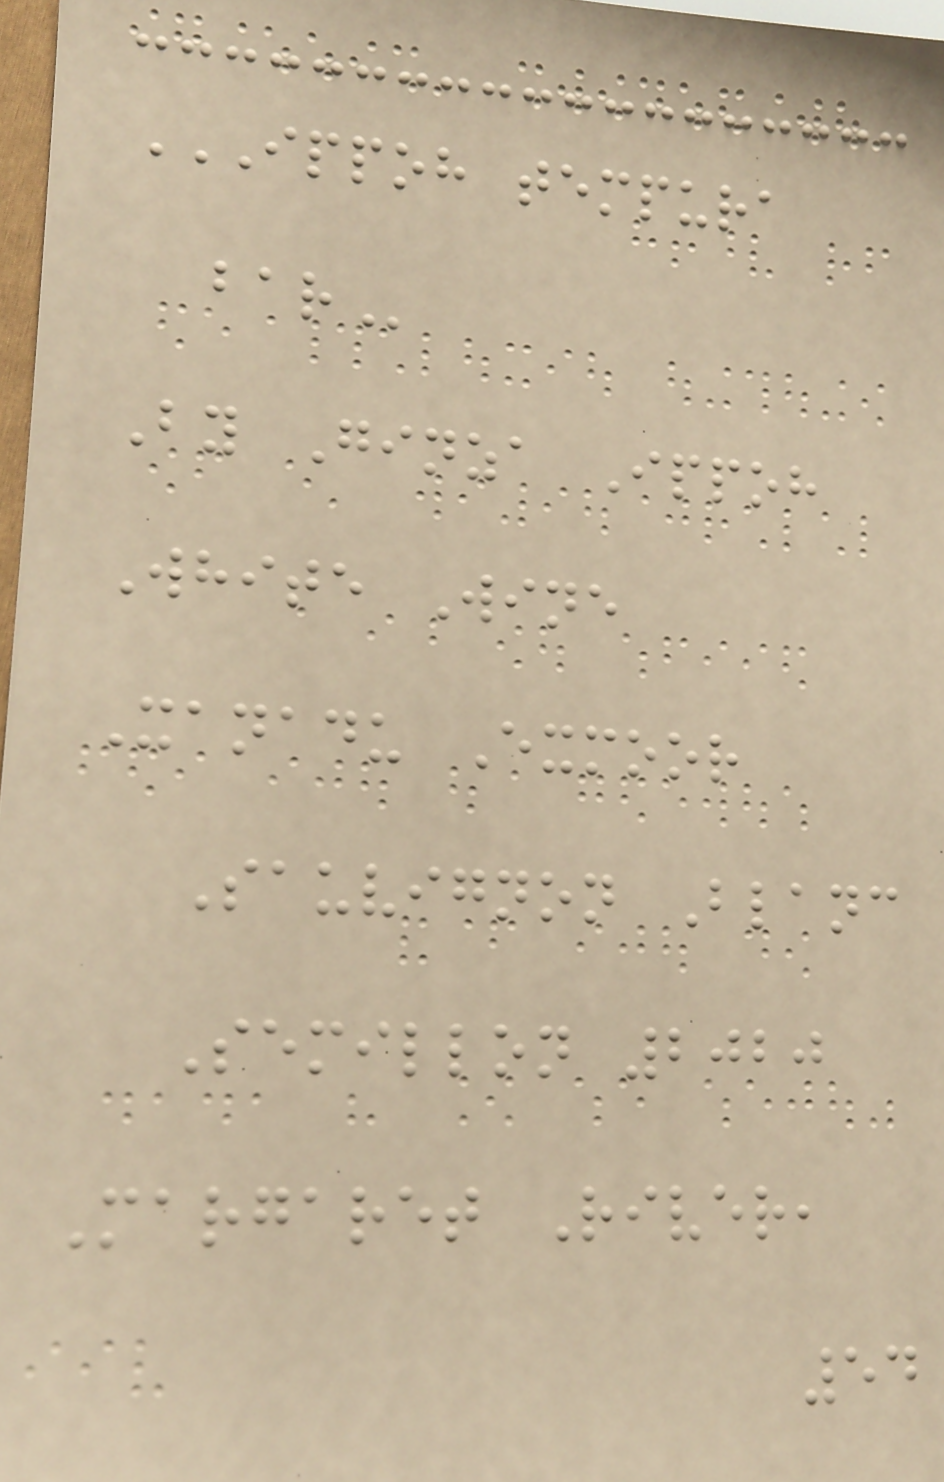IPPOH TEMPURA
BAR
By Ginza Ippoh
White Wine
Xanadu Exmoor
Sauvignon Blanc
Semillon 2020
Margaret River,
54
